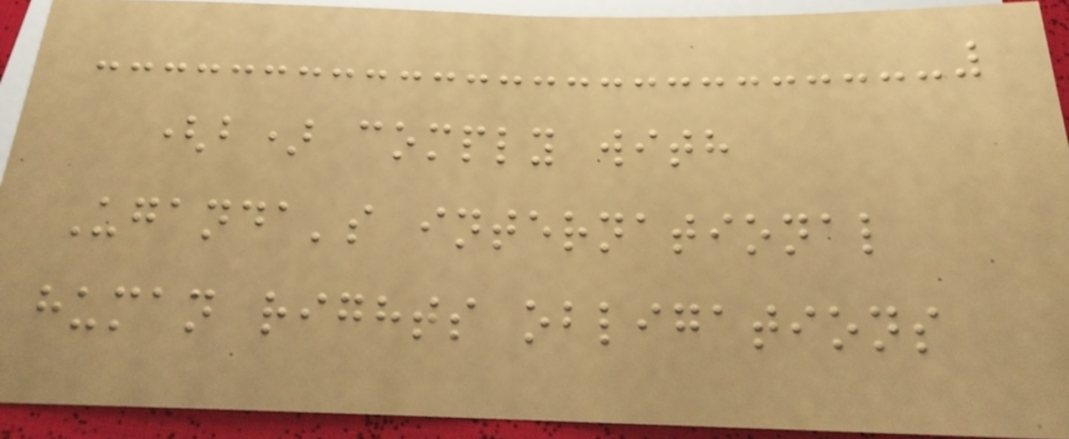(b) comply with
Uganda's international
human rights obligations
